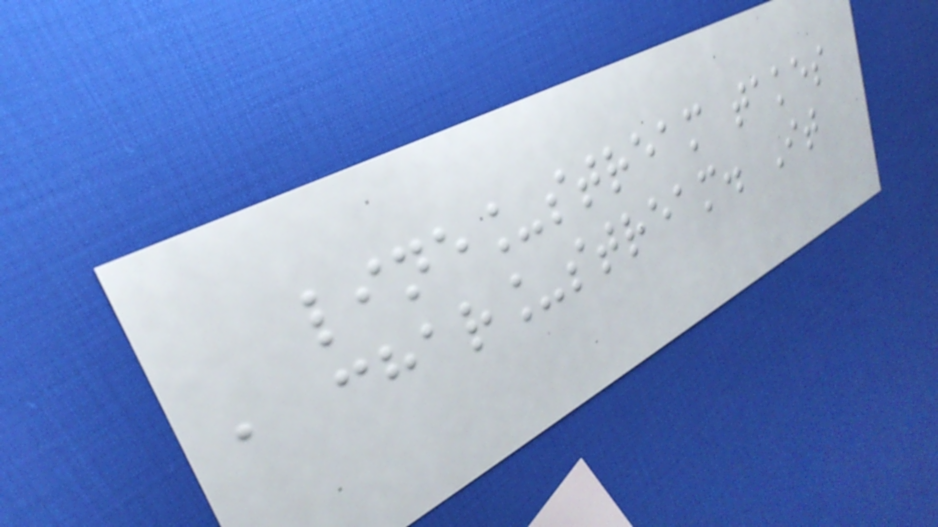line_stream takes
a char_stream. It
